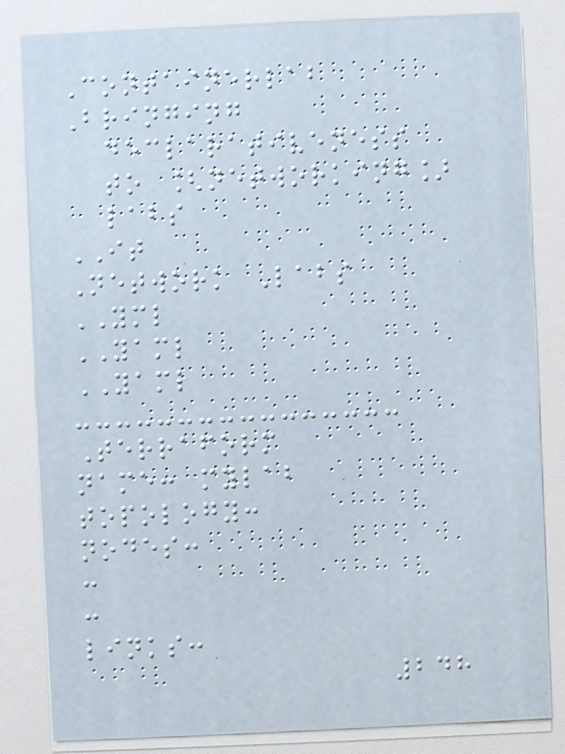Containerlab
Bringing
declarativeness
to [networking]
labs
IT
Network Labs
YML
YAML
YAML
Terraform
name: mylab
topology:
nodes:
:
:
links:
248
